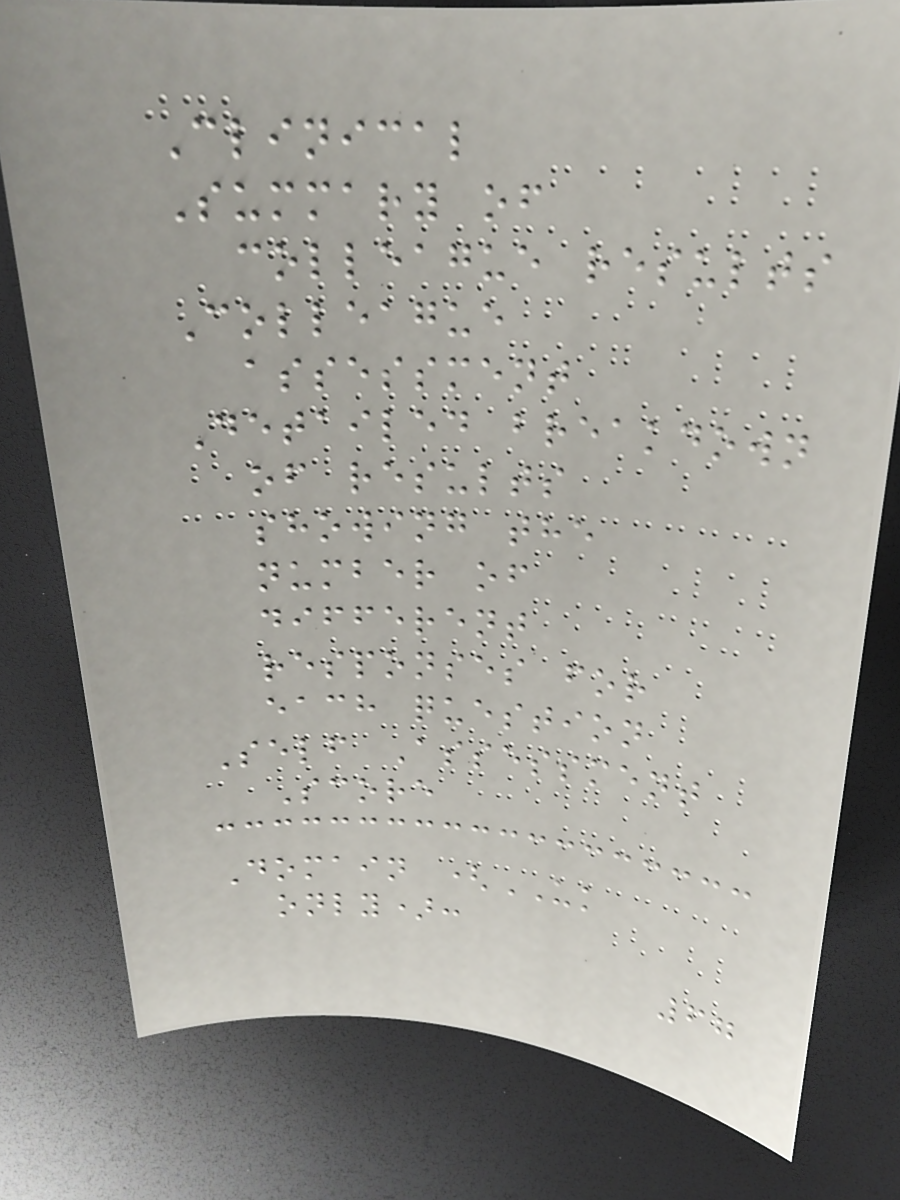Clinical
Summary of
colleague results
Colleague
assessment
Detailed breakdown
of results
showing the
number of
different
responses for
each question
Self Assessment
Score
Domain (UK
only):
67
